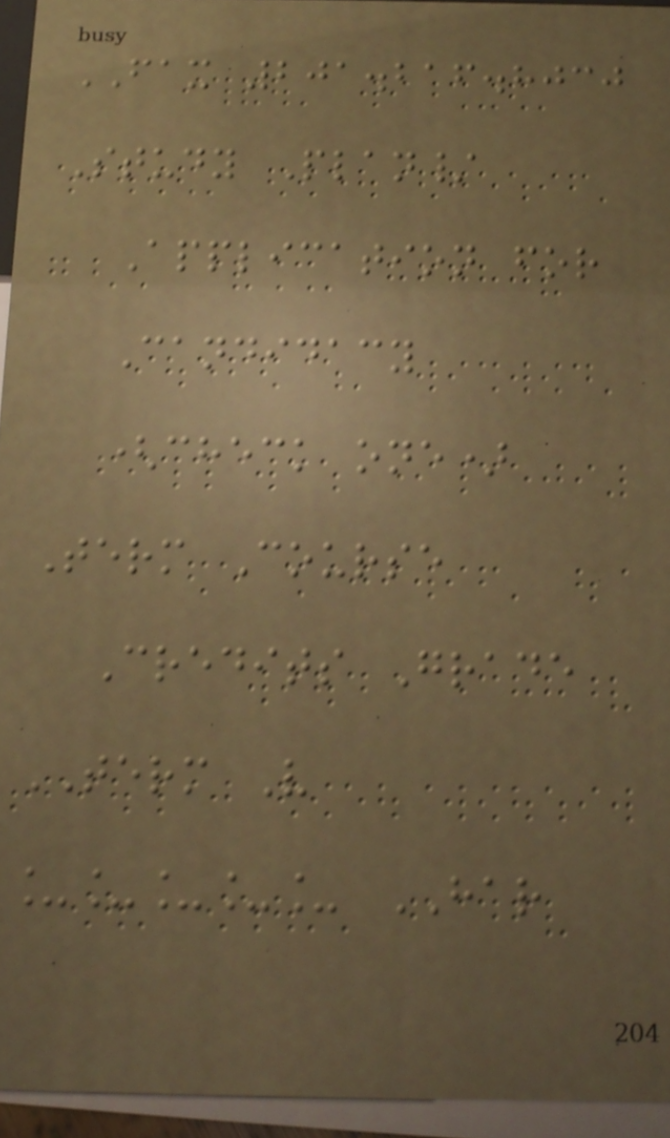FAX 201.216.8030
Study Plan/
Application for
Candidacy
(check one)
Term Course
Credits Grade
TERM V
_____ HAR
